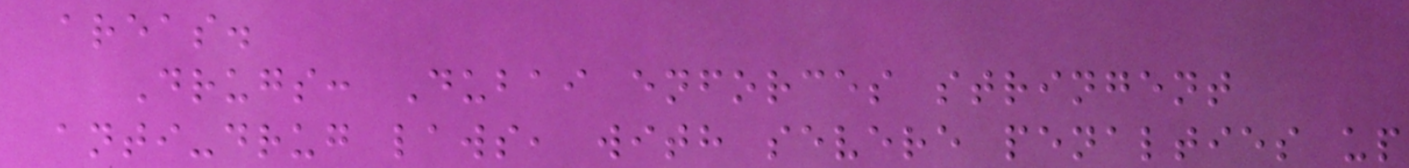areas.
Drugs: Dubai enforces stringent
anti-drug laws, with severe penalties up
